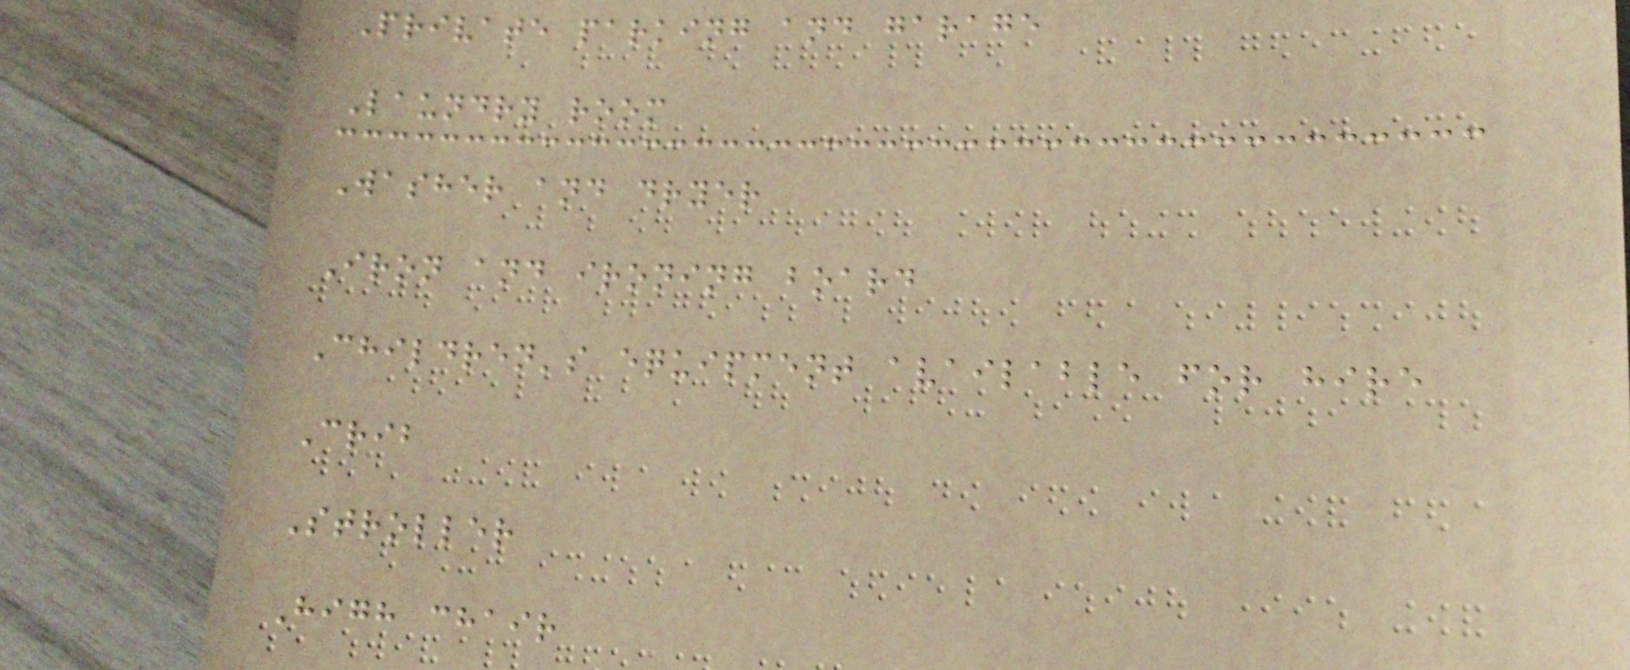Private parking and garage
Laundry room
Washer and dryer
Iron and ironing board
Children's equipment available for hire
Crib
Stroller
High chair
